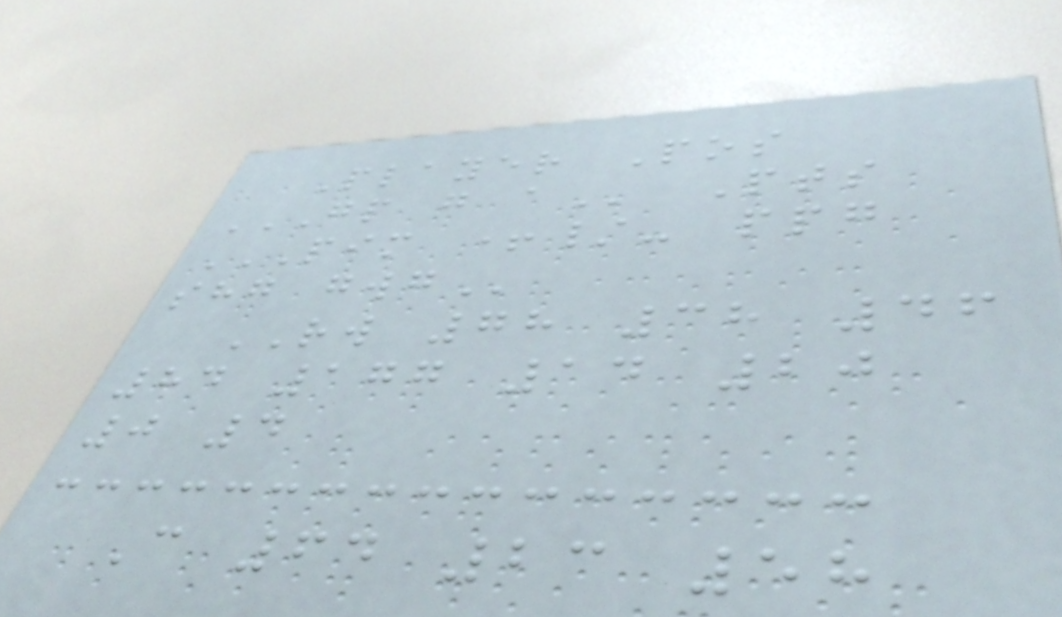Player Pos
GP G A Pts
PIM +/- PPG
SHG GWG
RW 78 38 46
84 177 14 20
0 4
C 64 23 58
